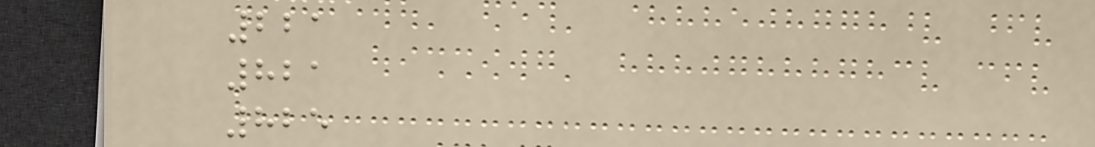221
821
825
